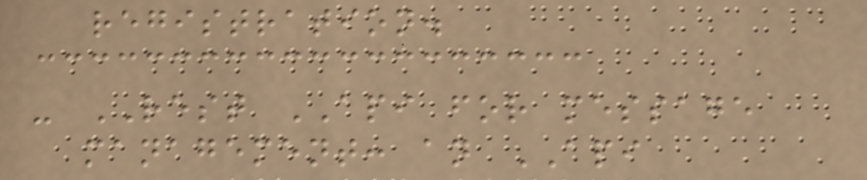registration.
- REST API for message
management: an API
